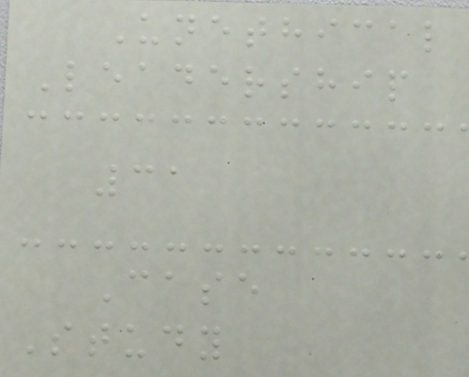Unethical
Leadership
31
Case
Study
